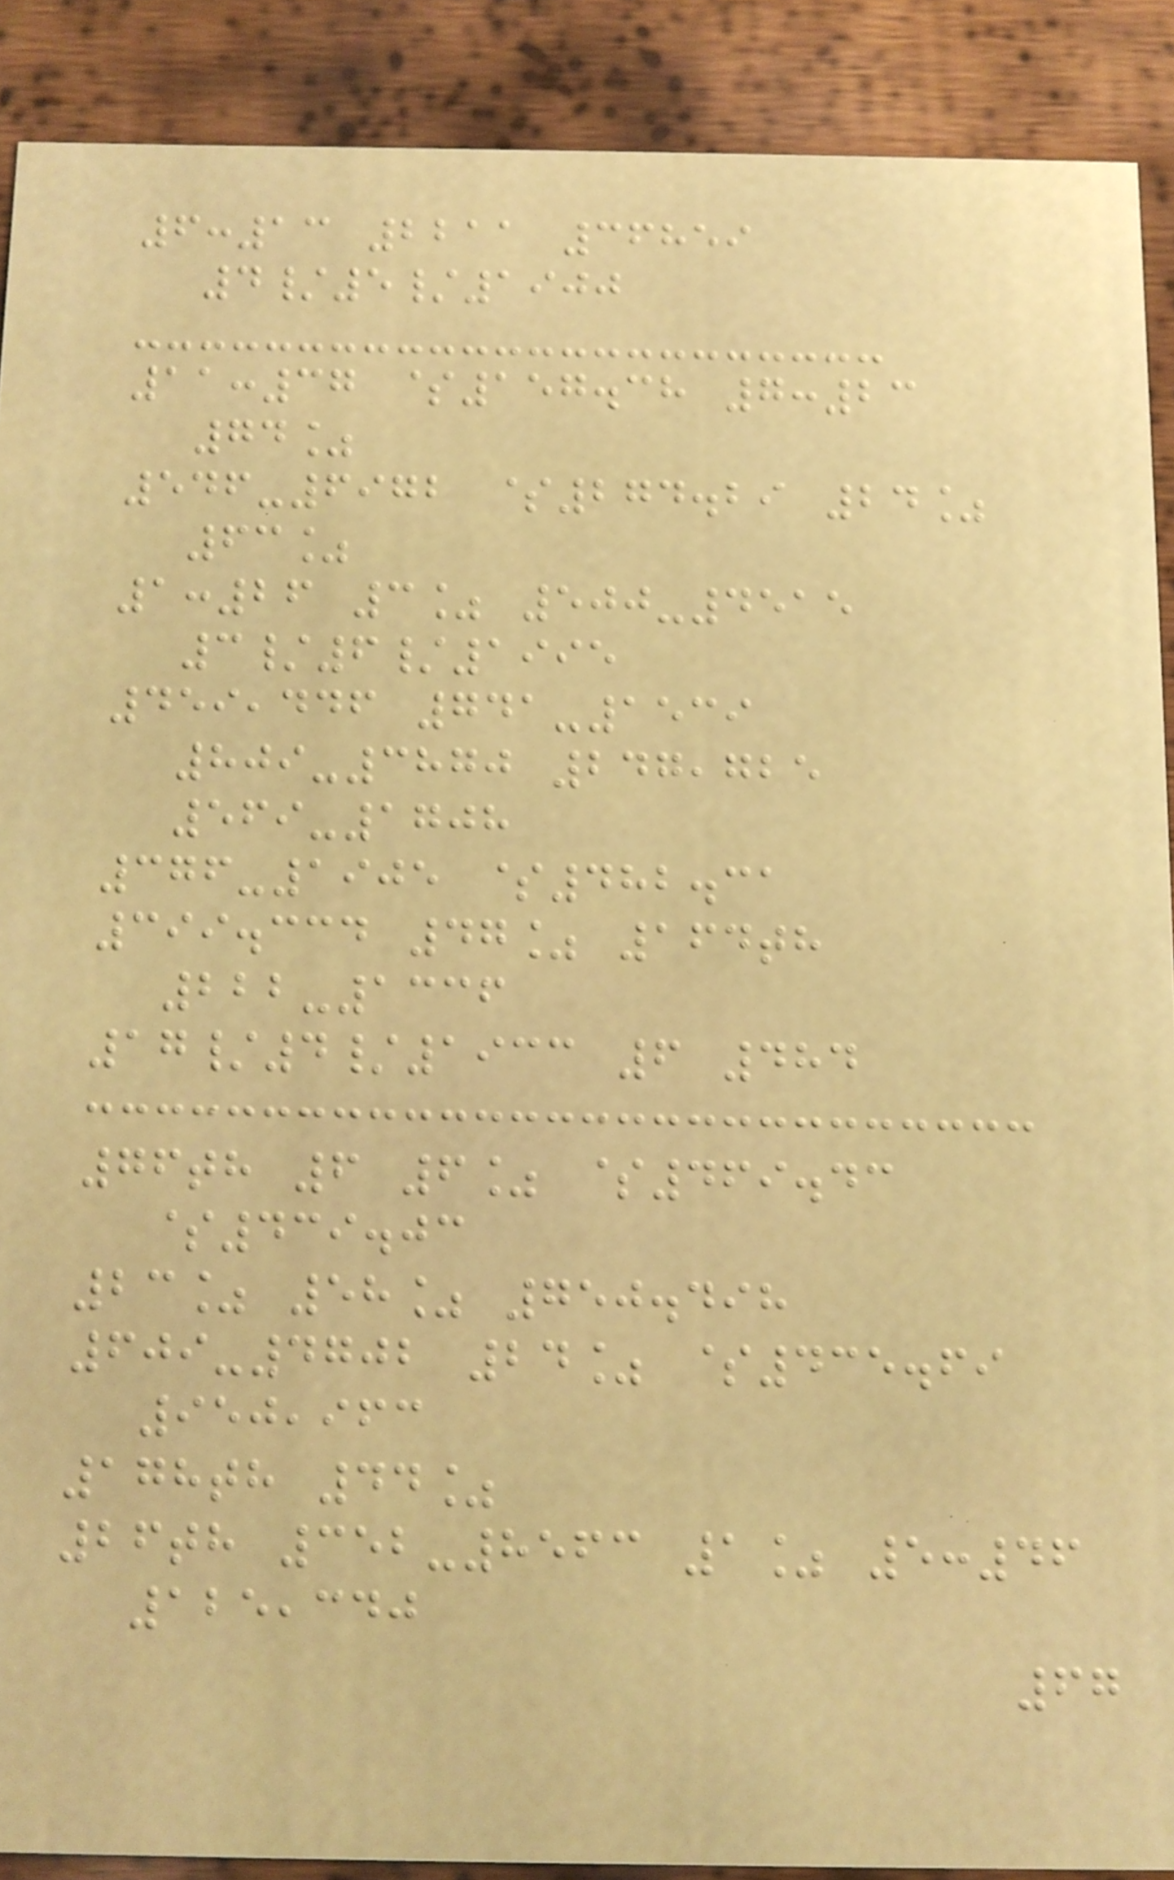6:13 2211 36859
4/5/1900
11:37 $157.38 7:23
74%
546-6972 $274.29 24%
63%
1:26 3% 500-4515
3/6/1995
459,446 741-1539
809-3870 247,725
569-1708
376-1905 $482.31
399.334 47% 164th
222-1336
17/4/1933 6 484
76th 6 6% $469.43
$439.03
23% 58% 750.498
609-4702 24% $435.69
950,963
178th 44%
26th 352-8563 1% 5:46
125,340
67
